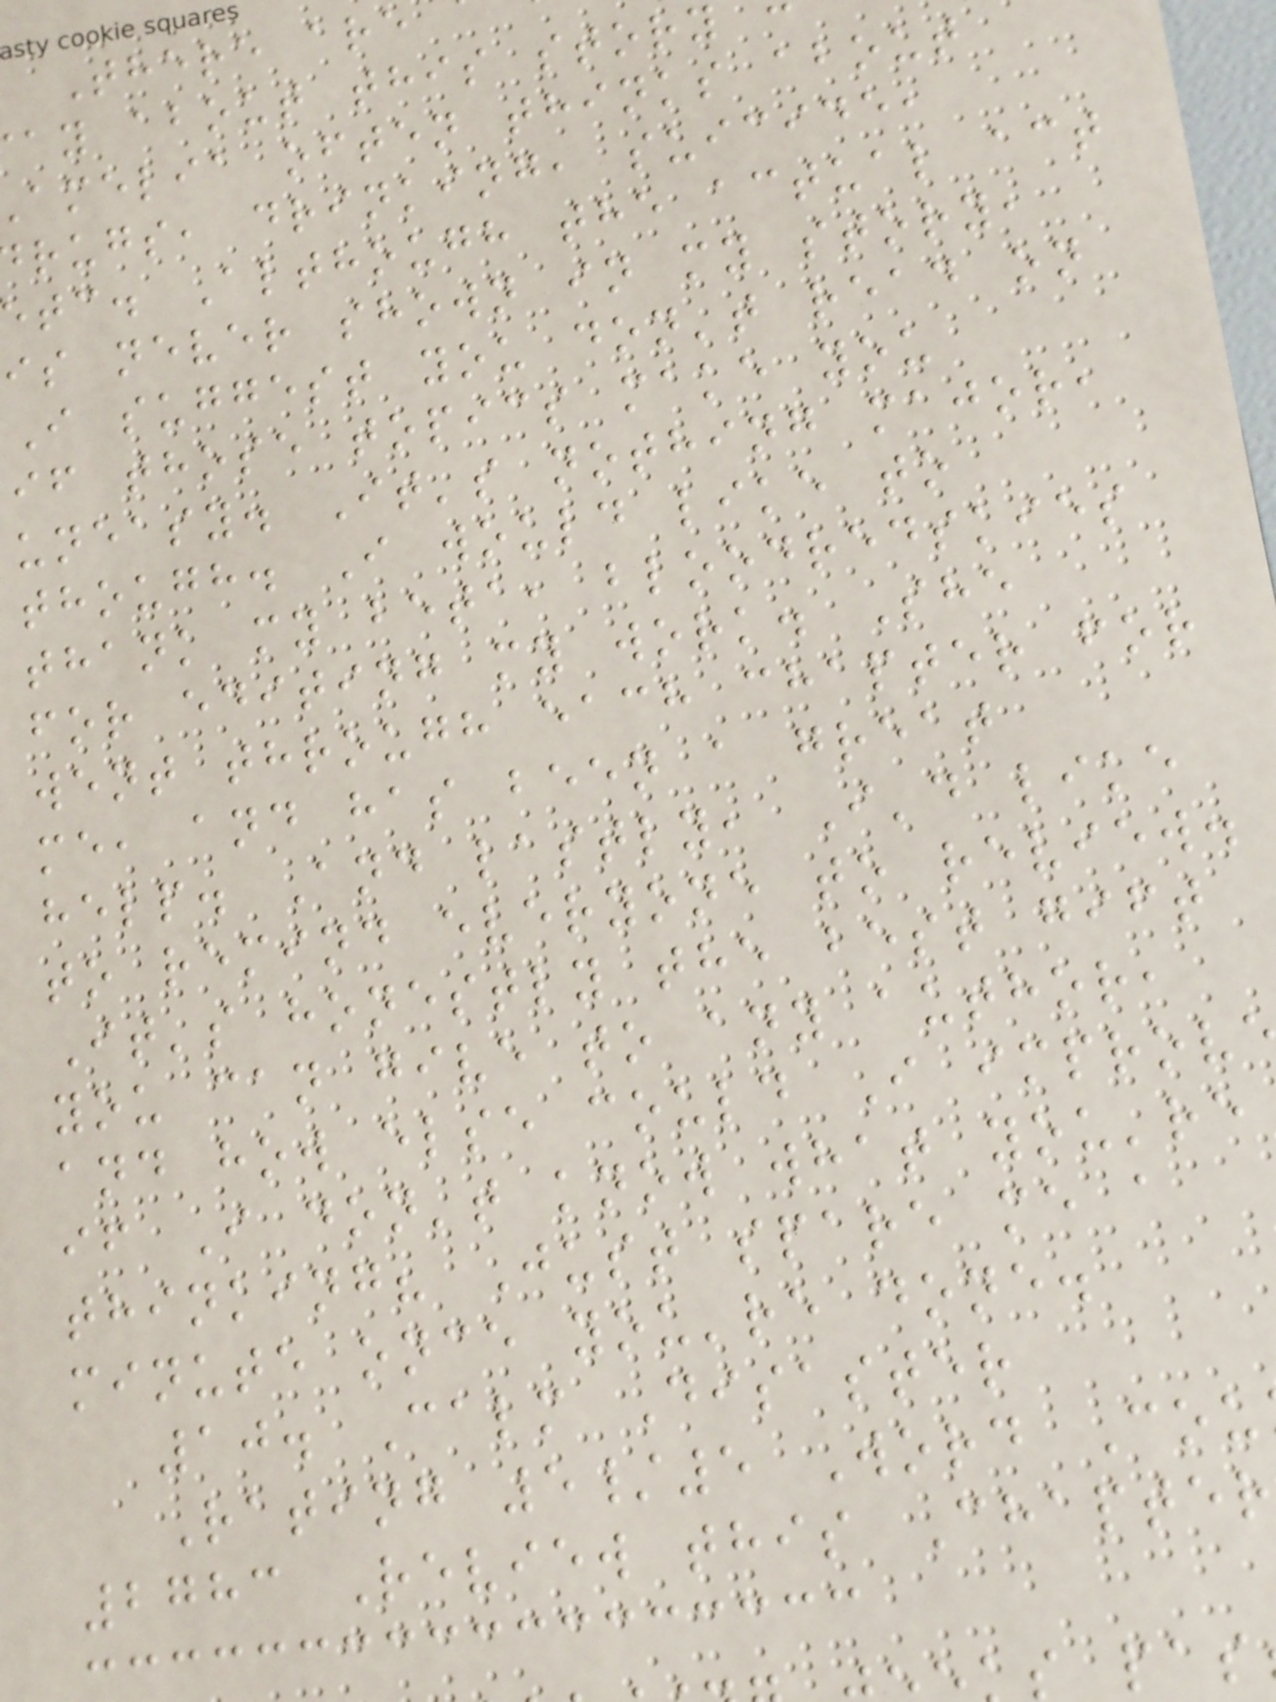There are
ay about this story
amelia often thinks about
rugs, drinking, suicide,
etc. Although the actual act
is never shown in my story,
I suggest you don't read on
if those topics make you
uneasy. It's nothing major,
though. I would like to
thank my beta, bloodredskies
for editing my work. She
went through each chapter for
me, and has been a great
help. And lastly, I'd like
to remind everyone to review.
It's honestly the best gift
you can give to any author,
and how else could I improv
if I don't know what you're
thinking? Just spare me a
minute once you're done.
10. Calm Disaster
Rating 5/5 Word Cou
2783 Review this Chapter
